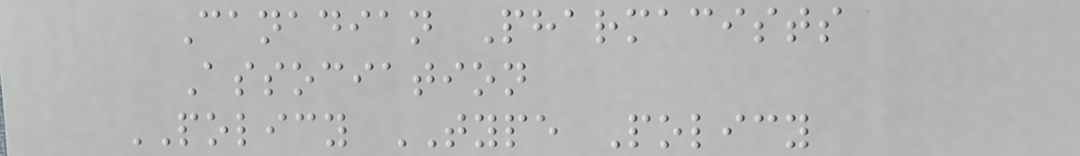Canadian Pharmacists
Association
POLICY TYPE Policy
